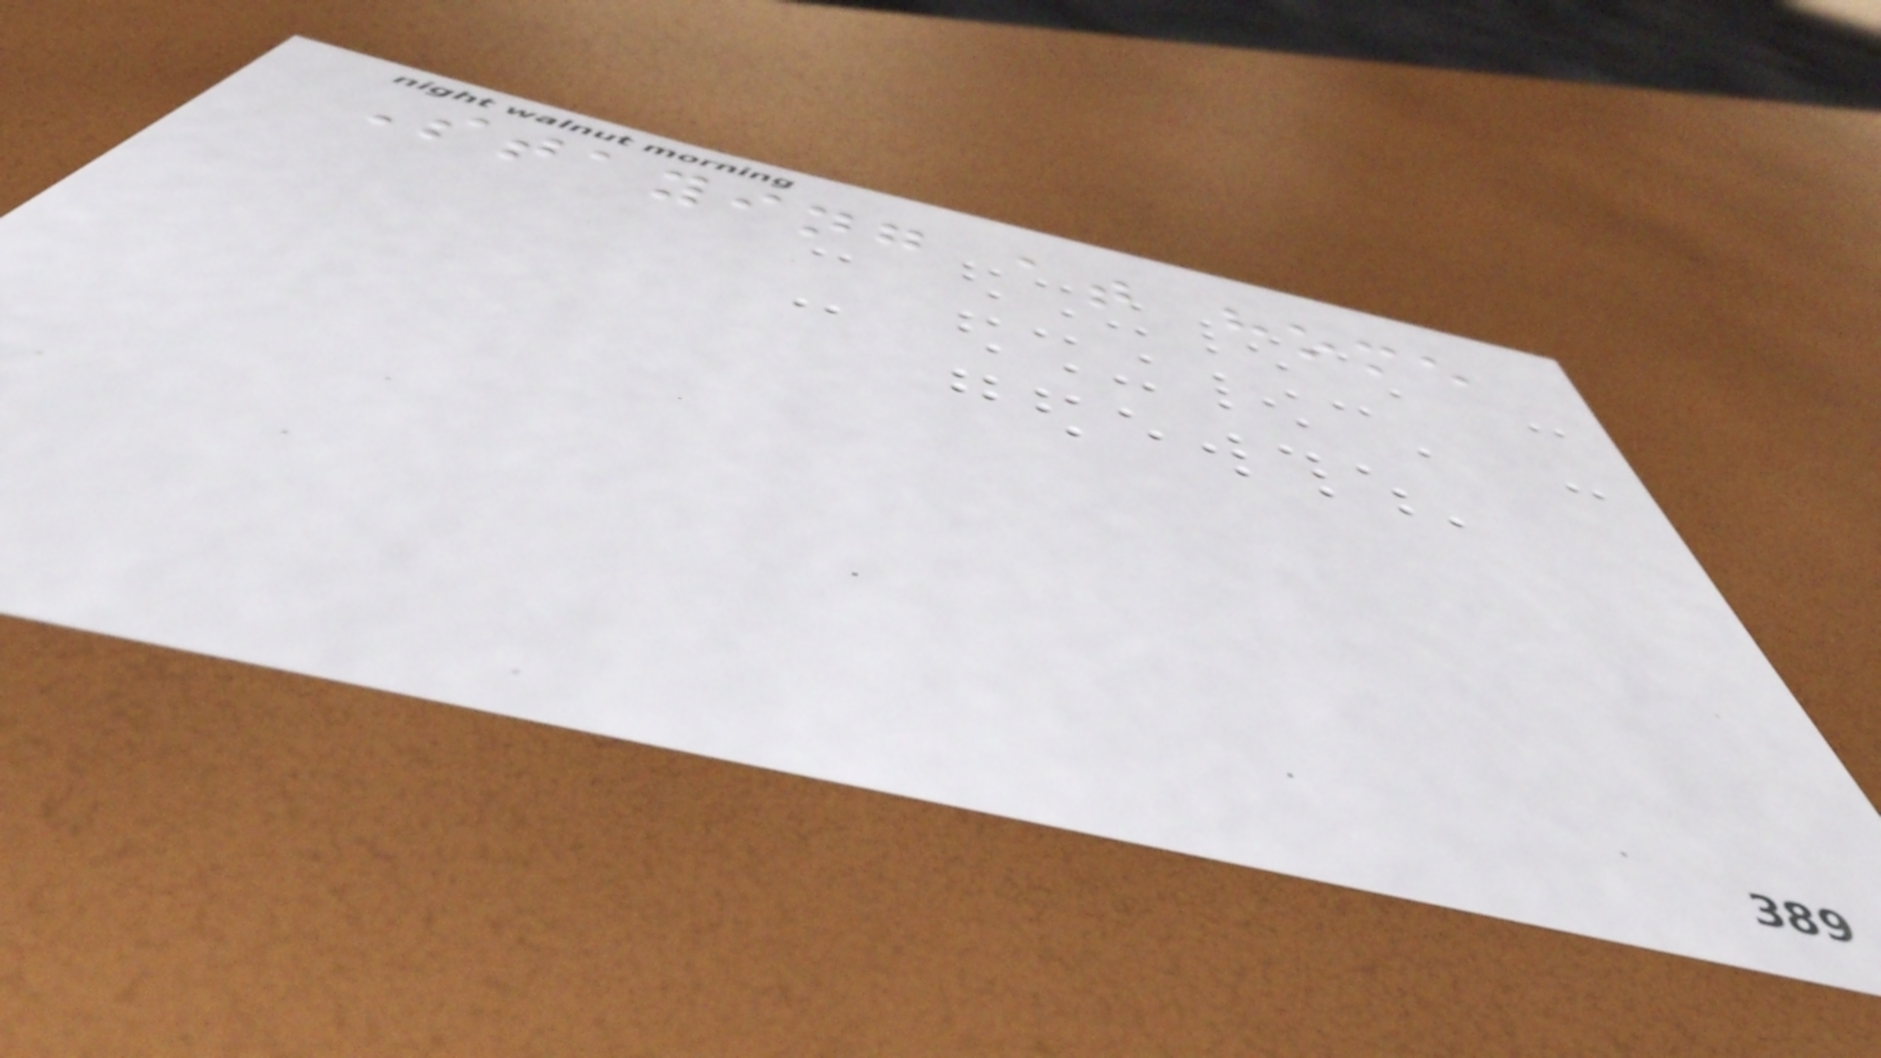Staying at home
